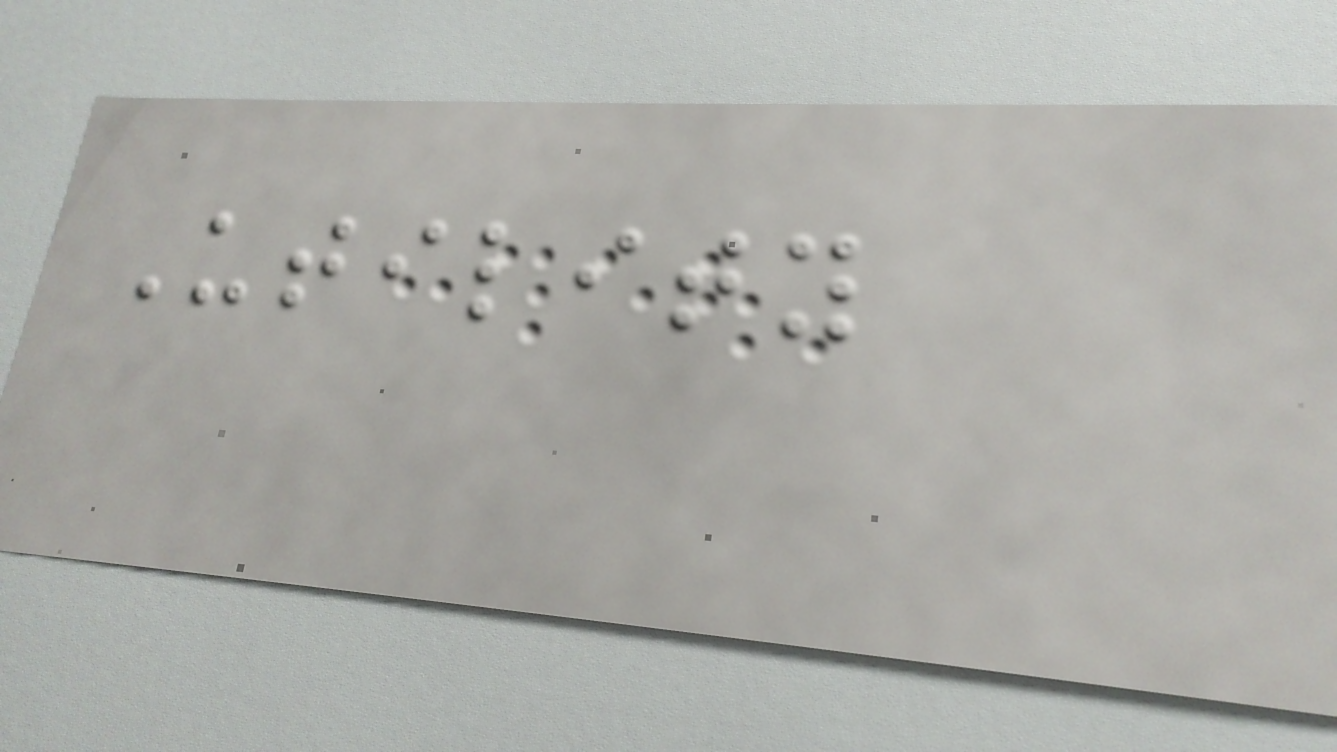Utility
